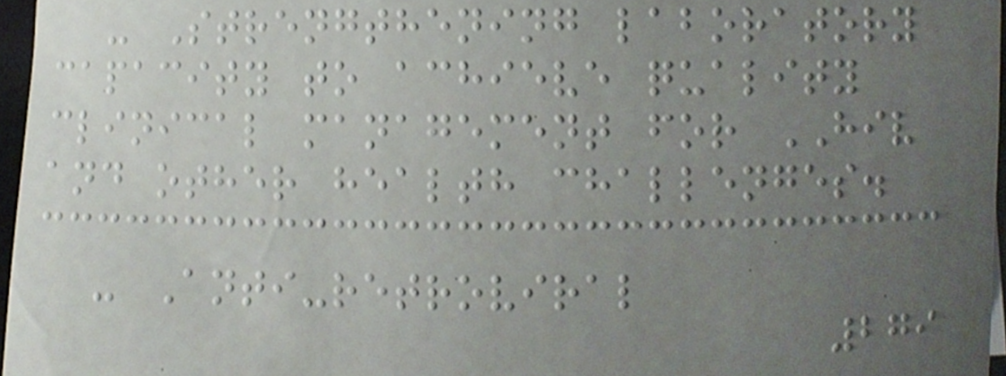- Strengthening laboratory
capacity to achieve quality
clinical management for HIV
and other health challenges.
- Anti-retroviral
279
